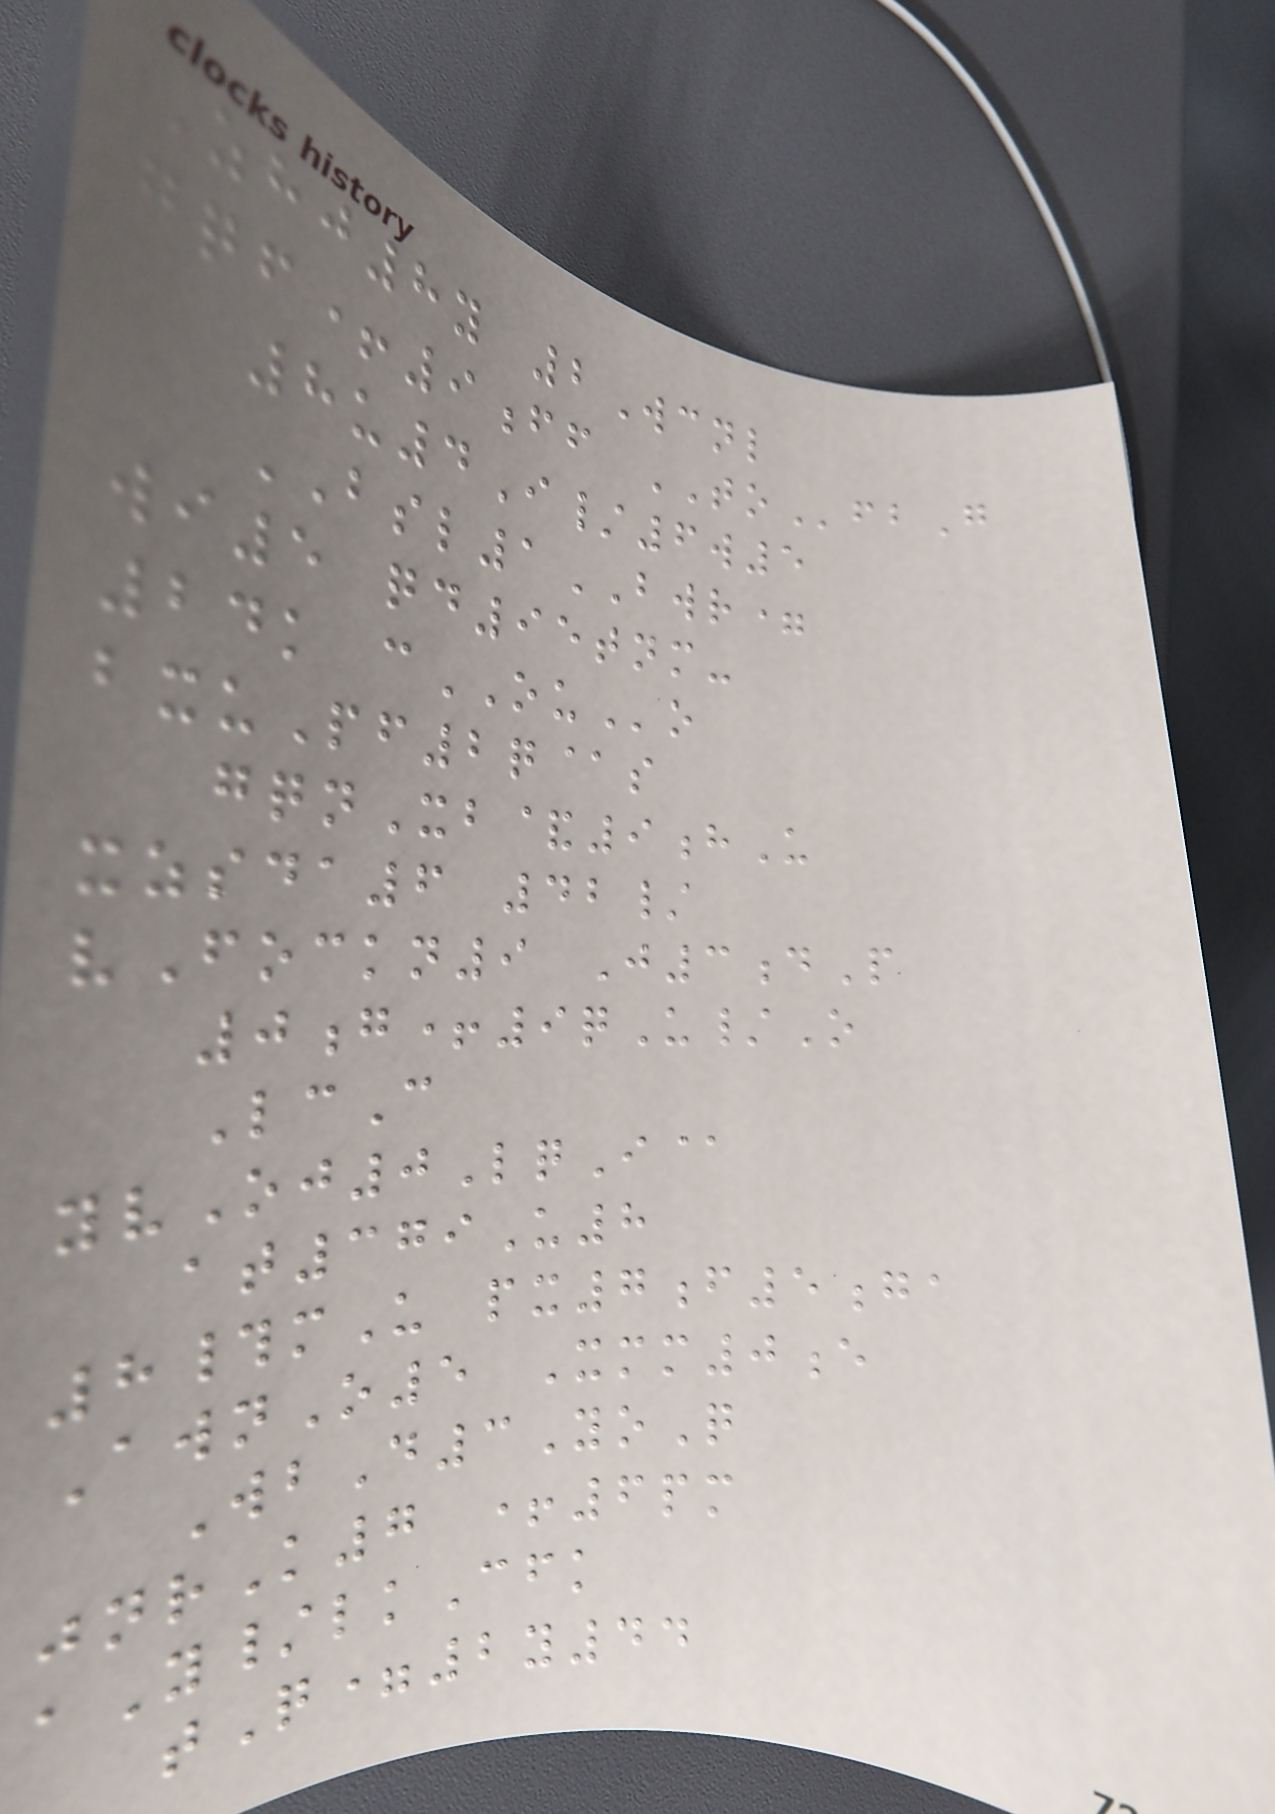Zhj8y 2Wcnl
gqf+9ff TOfbG
8u4I/6w5
BSL1BWR=
wi5 qd95tnm-
24k cOUo
bxuPf2q@s
gqnXb&9hU
xzsda6 42/
vFockn9 J3dP
0g+9qU/O
LcC
yvOj0LqI@
at379U8
8#mU px7f5ga
AwnO5 Xmm0e
WbD3YoQ
jnrK7 +6pm
aY/lkCfk
tQ=2y44
